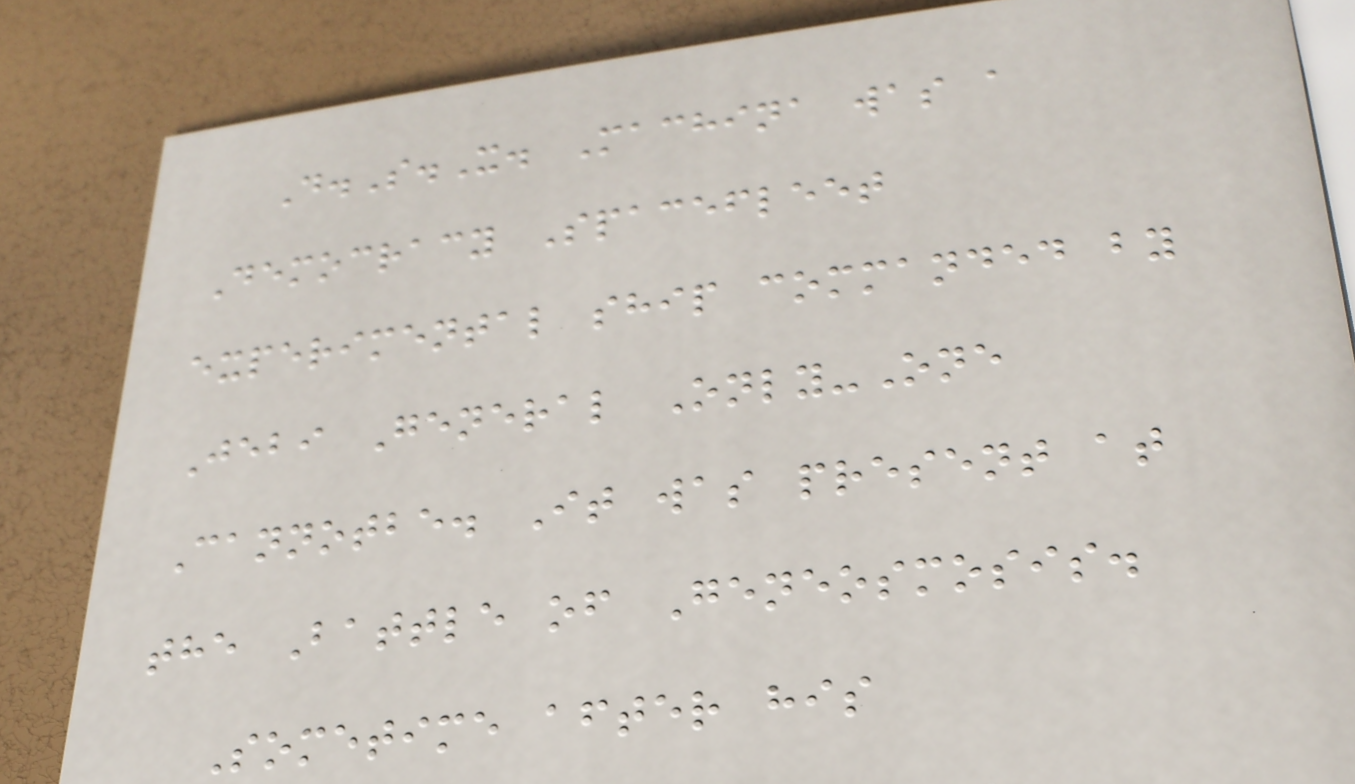D.S.X. Machina was a
Democracy Spacefleet
experimental ship commanded by
Jebi General Only-One
Cannotbe. It was present at
the Battle of Geneosmosis.
Sometime after his
